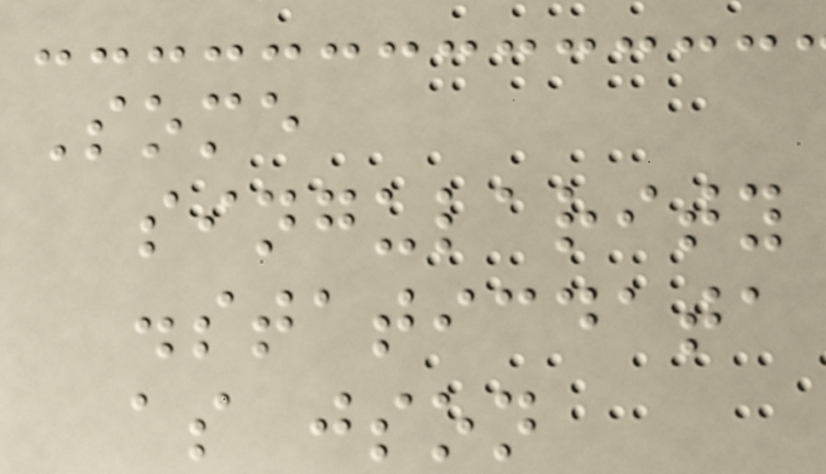Some
singularity
.staticdata
as json
